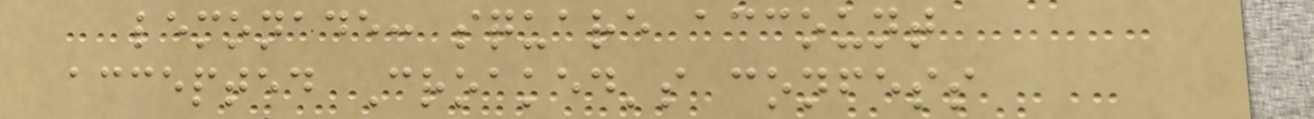lemonade: square account
accepted Croaked's confess
